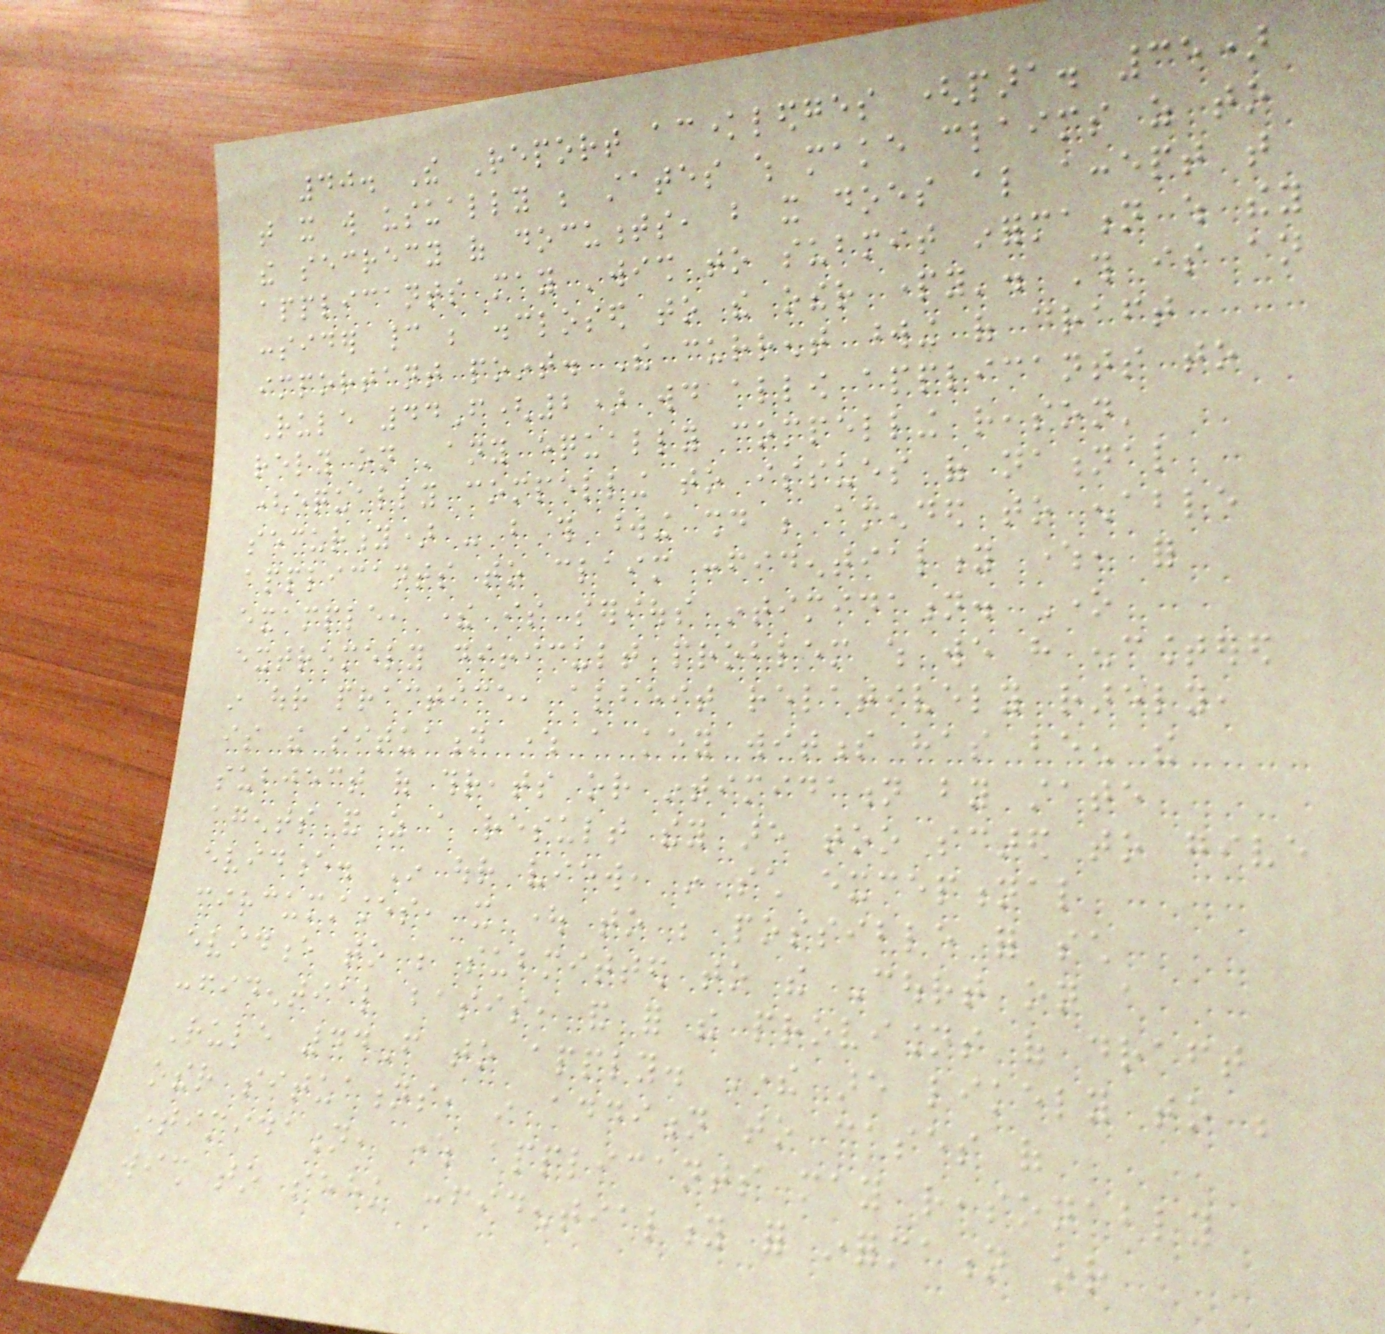40. The Report acknowledges (para. 35)
that it will usually be states which make claims as to
the secrecy of documents, but it does also accept that
applicants may 'wish to submit information which they
consider cannot be disclosed to the other party'. This is an
important point. The current wording of draft
Rule 44F(2) would allow applicants to
rely on 'any equally compelling reason'
(equally compelling to issues of national
security) - but this wording should be amended to enable
applicants to claim confidentiality where, for
example, there is serious intimidation. One
extremely difficult problem which we have encountered
in our practice, albeit relatively rarely,
is the situation where a key witness has been the
subject of threats or intimidation by state
agents and as a result they are too scared to give
evidence. In our view, in such exceptional
circumstances, it ought to be possible for such
evidence to be submitted to the Court on a
confidential basis, and for the provisions of draft
Rule 44F to apply. There are likely to be
other situations, in addition to cases of
intimidation, where applicants may reasonably
wish to seek confidentiality for information or
